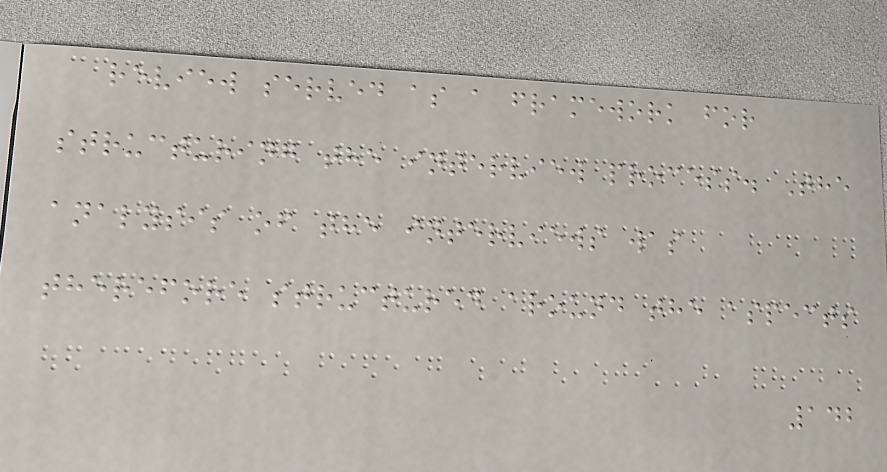review served as a framework for
structuring the interview process. The
analysis of the interviews was
therefore structured around the aspects
142
